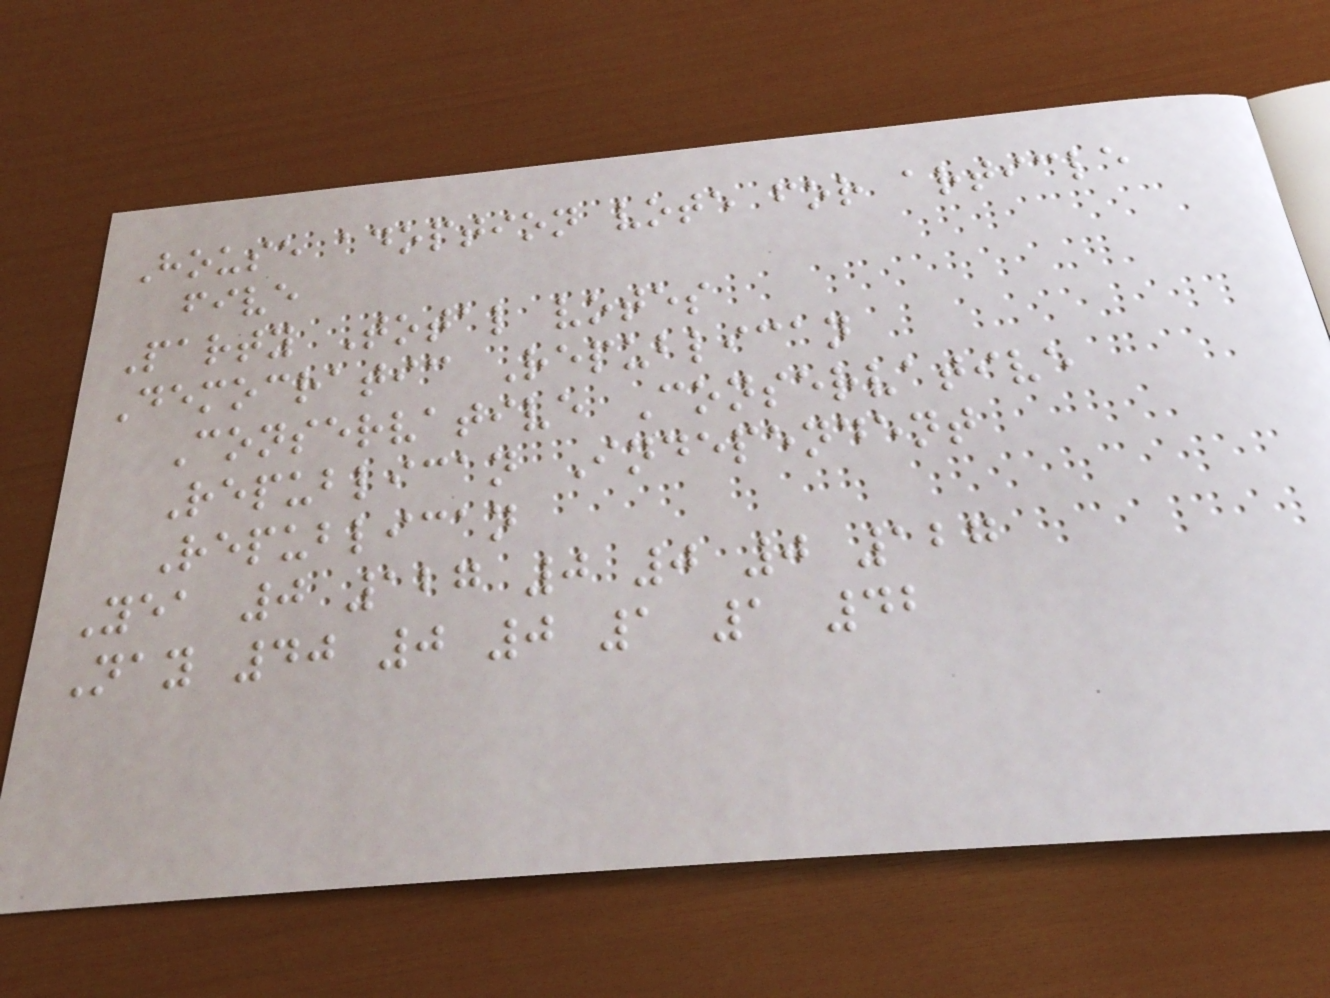House adoption vote for article
five
Party Total votes
Democratic Republican
Conservative Conservative
Republican Independent
Republican
Yea 0 127 0 0 0 127
Nay 40 0 0 1 1 42
